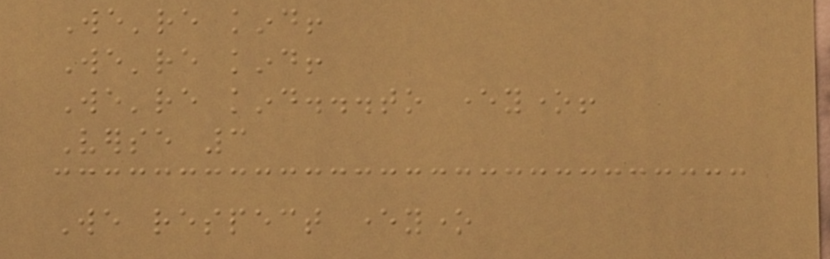We're kind!
We're kind!
We're kind...to everyone!
Verse 3
We respect everyone
